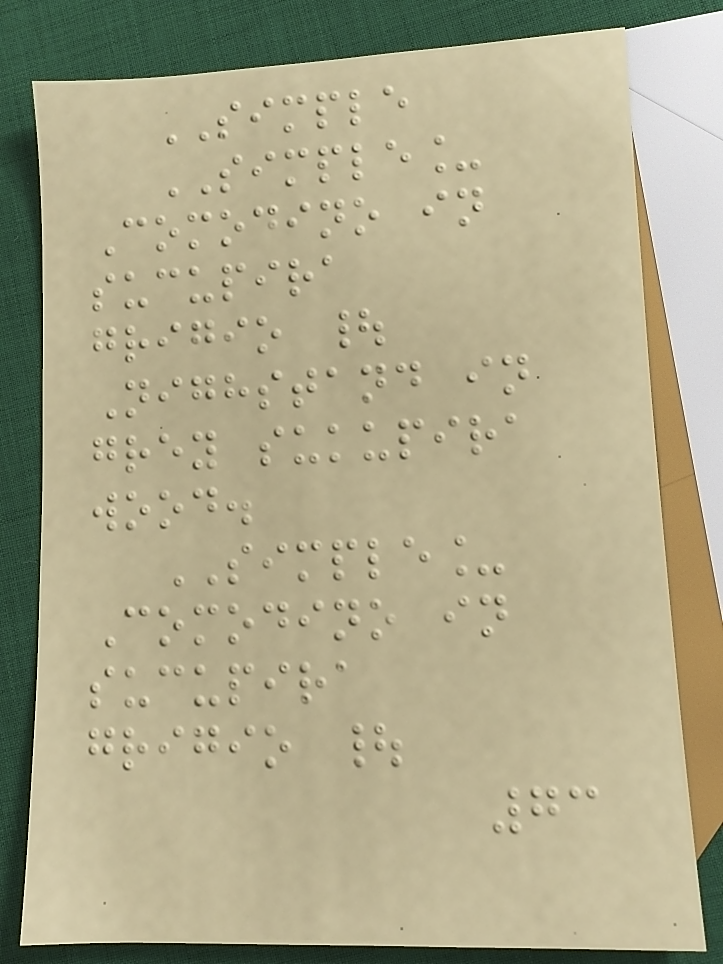SIMPLE
SIMPLE_
Comodino in
sucupira
grigio |
Nighstand in
grey sukupira
wood.
SIMPLE_
Comodino in
sucupira
grigio |
73
